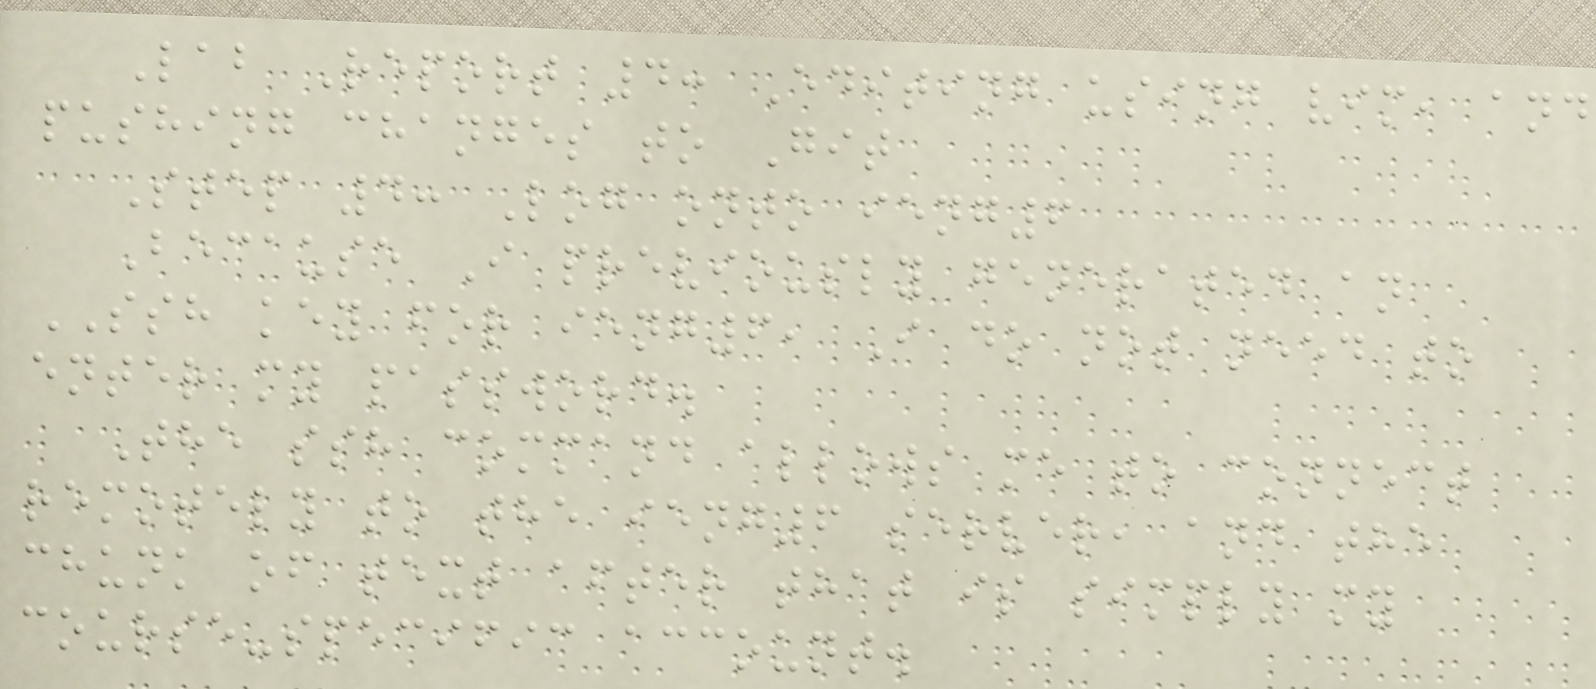Lab Report 4: Editing using vim, and
pushing changes to Git
Step 4: Log onto ieng6
Because I previously generated an
SSH key for ieng6, I do not need to
enter my password.
The ssh command allows me to connect
remotely to the ieng6 server, and the
chunk of text after that is simply my
course-specific account.
